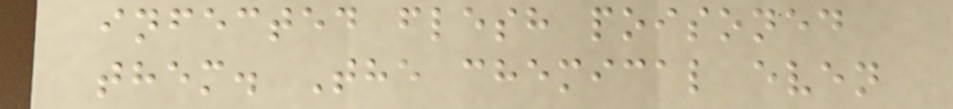infected flesh poisoned
them. The chemical even
